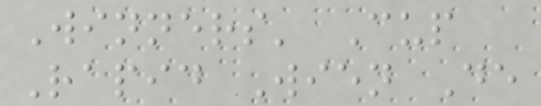Winners' Cup
Rapid Wien De
